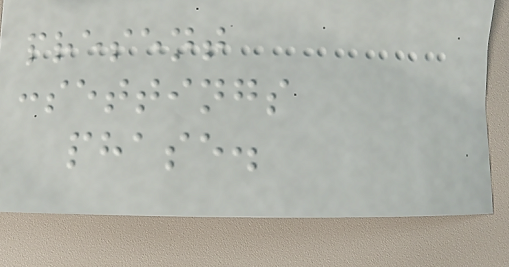present
:settings
phase.
